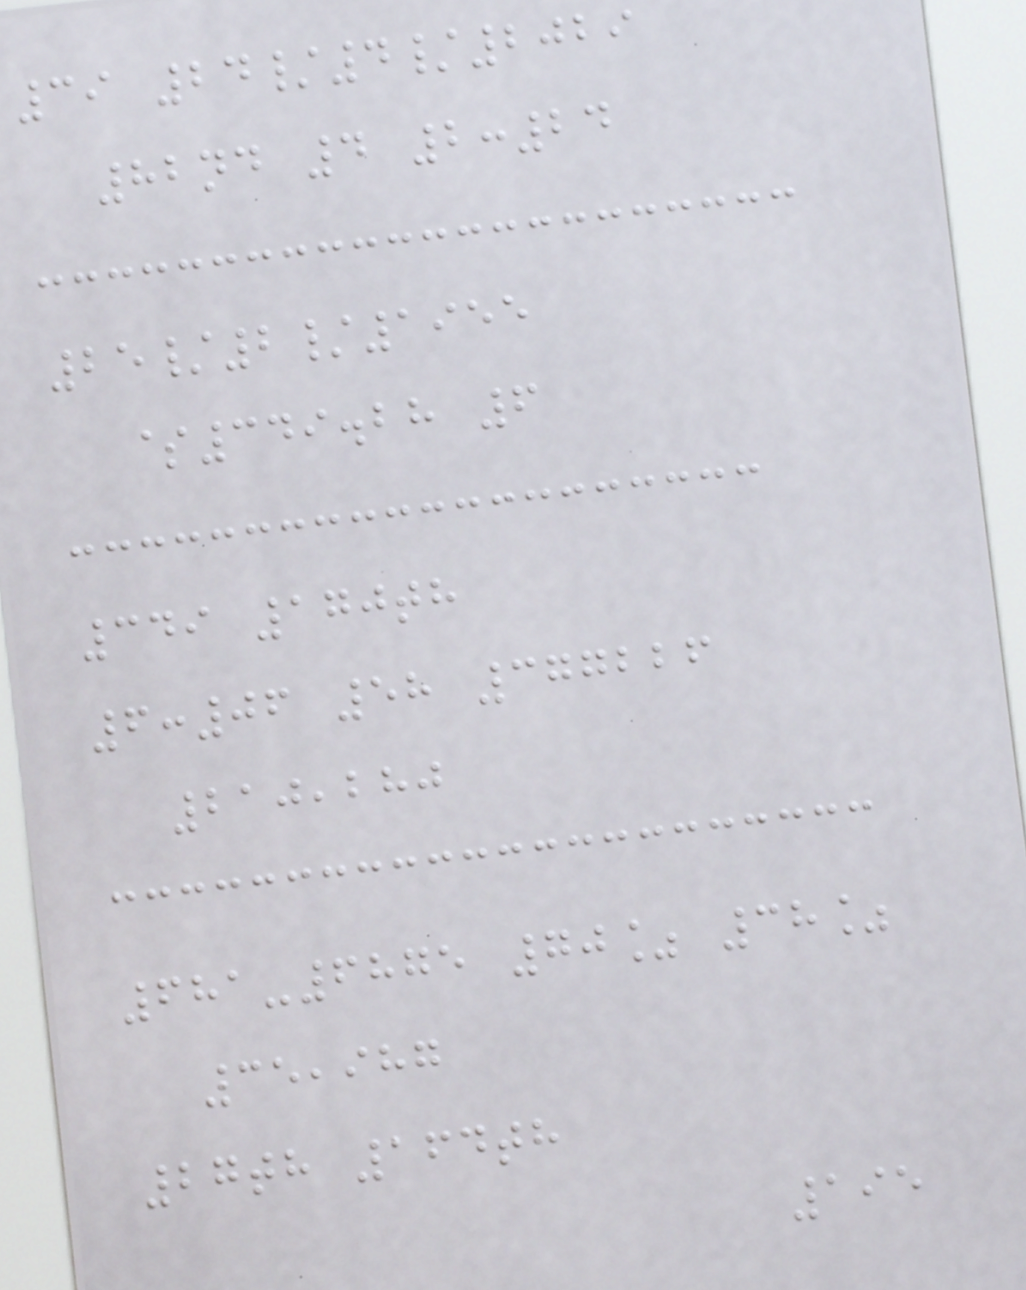39 24/4/2029
82nd 4 2:24
25/2/1955
$349.28 6
349 170th
6:06 58 377226
210,280
681-6875 70% 38%
35,987
27th 164th
195
